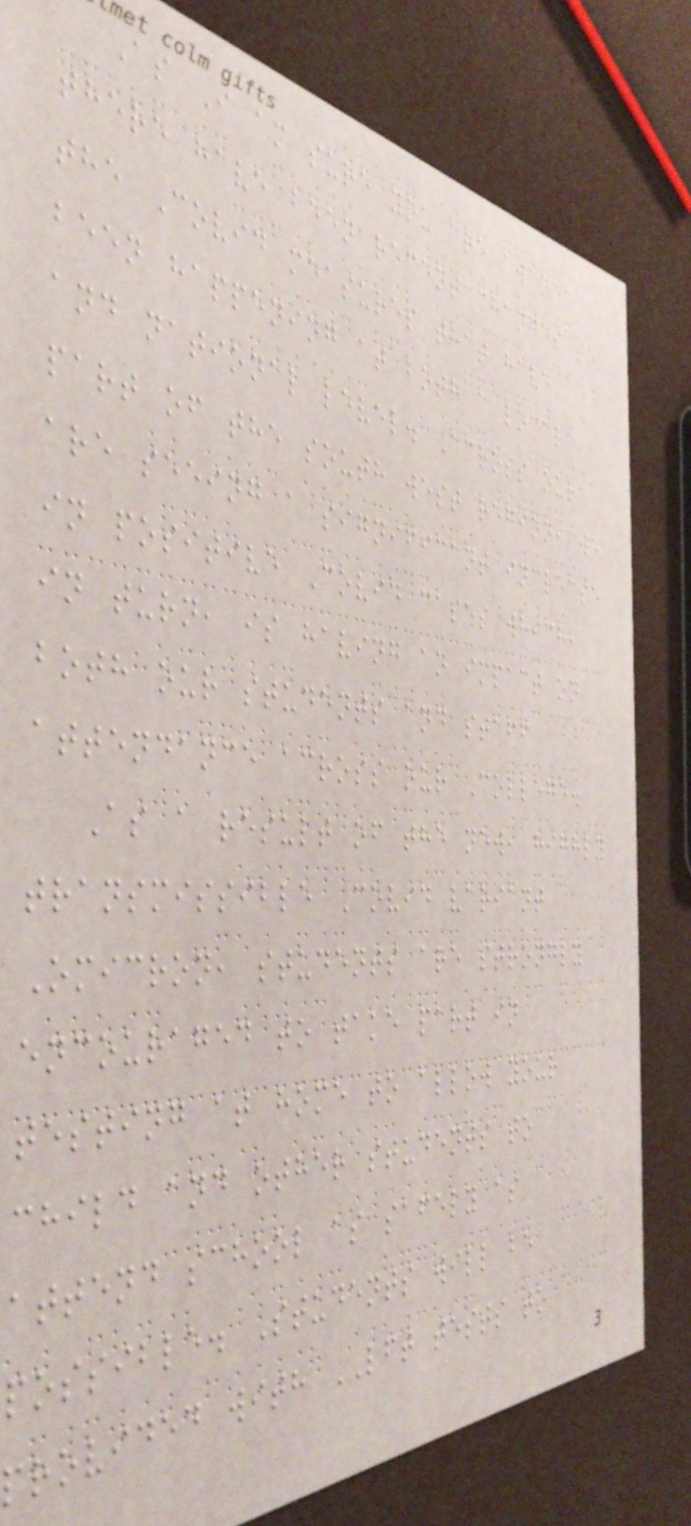As I am sure you are aware
there have been recent changes to
the Covid measures that have
been happening at both a local
and national level. Across our
part of the south west region, we
are seeing a significant increase
in positive Covid cases which,
in turn, is having an impact on
both our students and staff
attendance across our College.
As a result of the new, highly
transmissible Covid variant
Omicron, students are strongly
encouraged to take part in
testing at home to allow your
child and other students to
attend school as safely as
possible. Students will be
provided with LFT tests to
